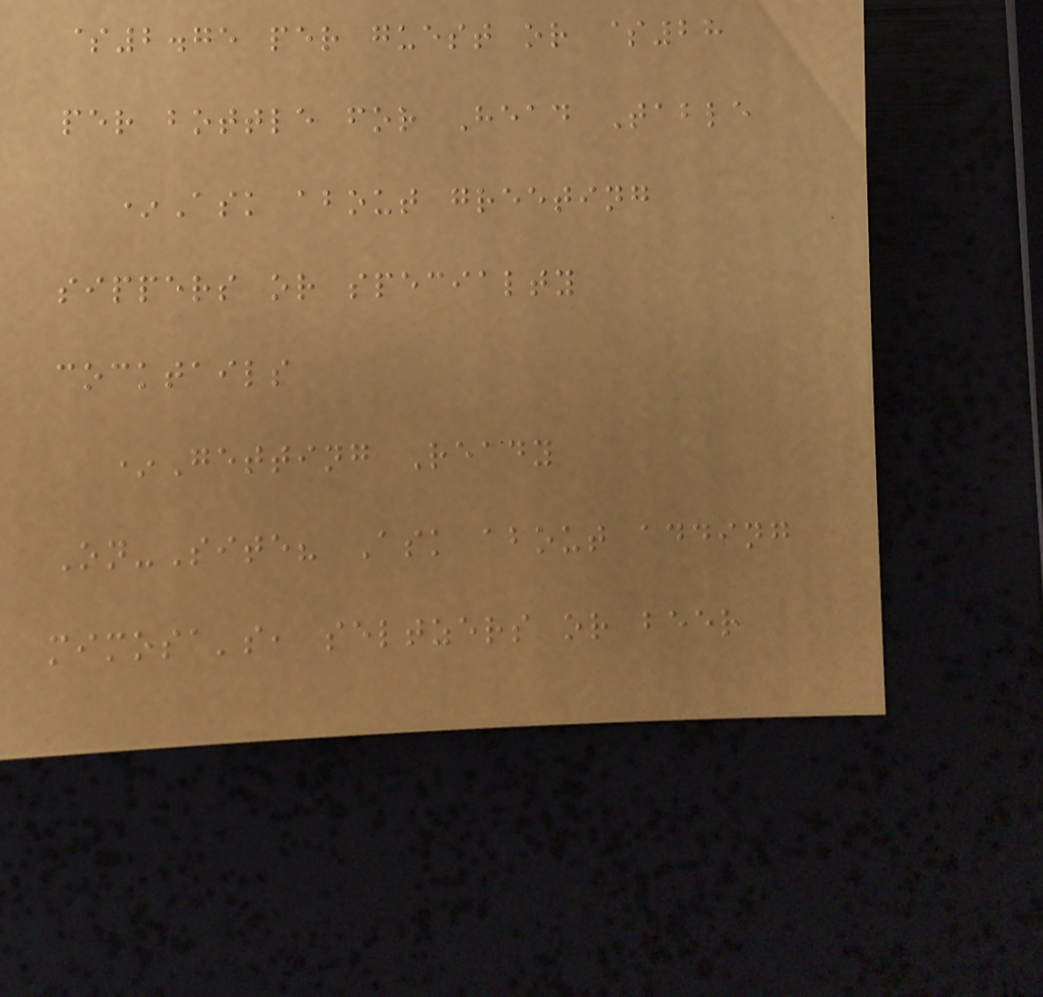$2.75 per guest or $28
per bottle for Head Table
*Ask about greeting
sippers or specialty
cocktails
*Getting Ready
On-Site? Ask about adding
mimosa's, seltzers or beer
